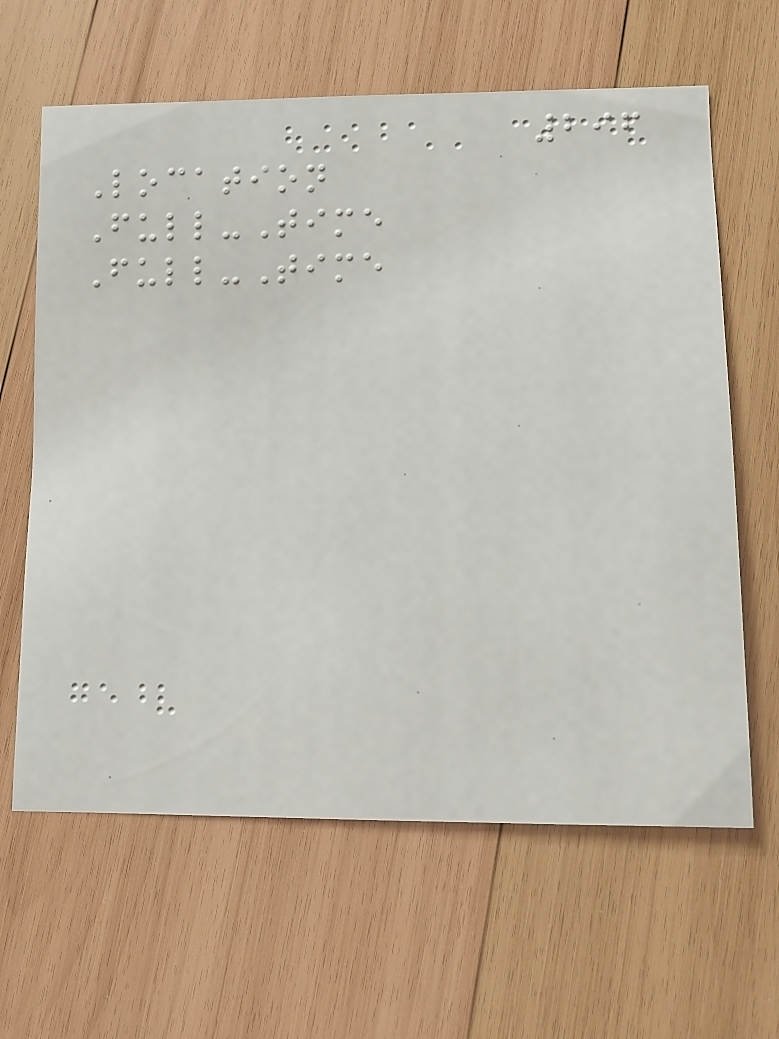296
Location
Full-Time
Full-Time
